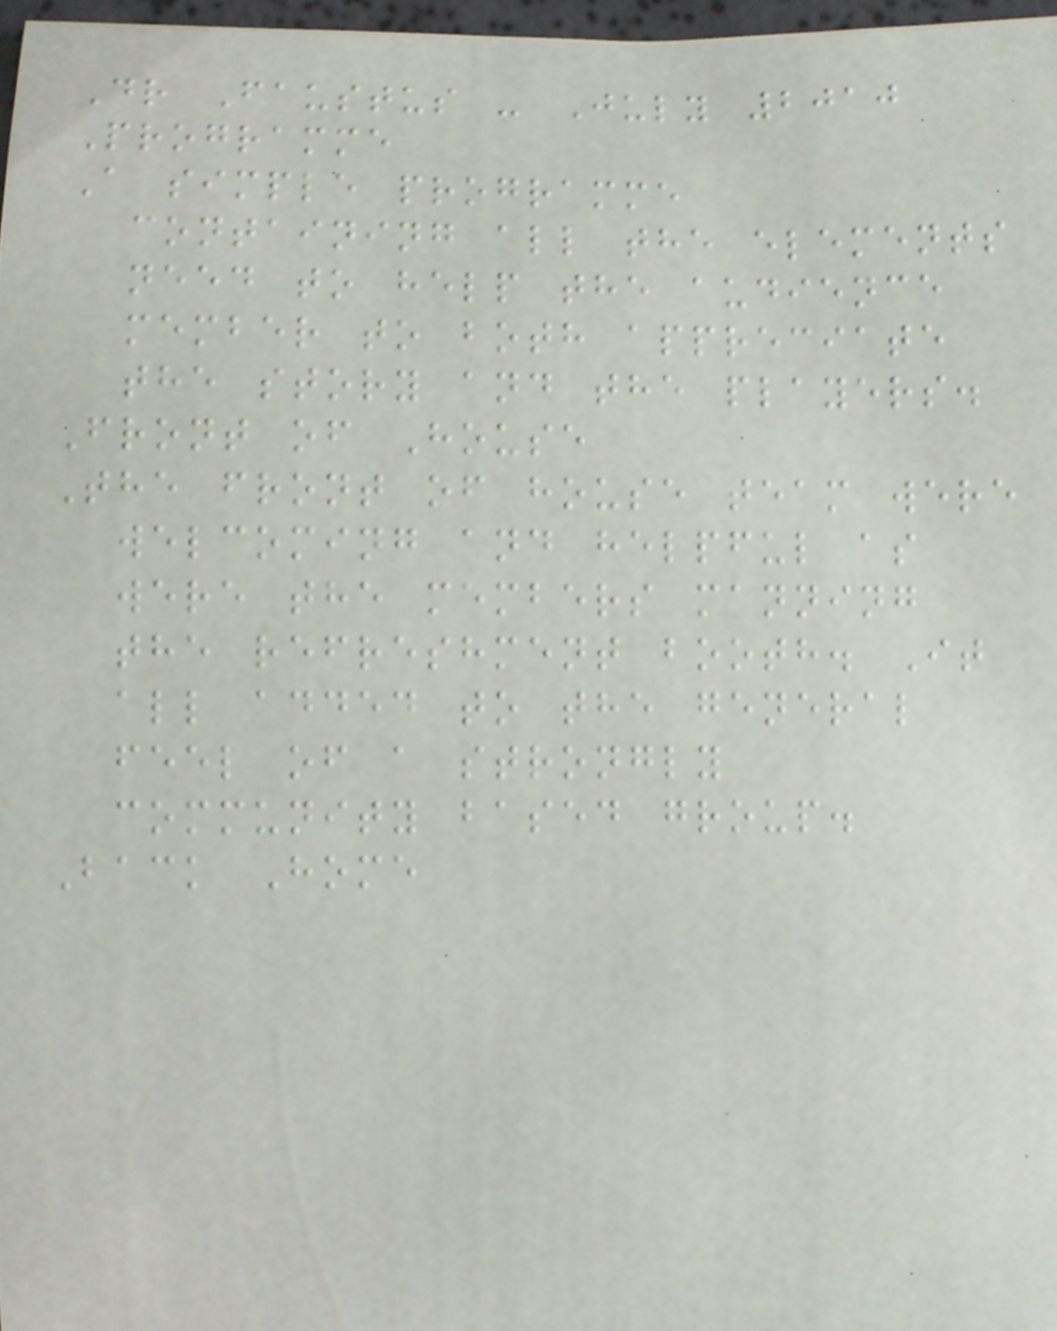Dr Faustus - July 2010
Programme
A simple programme
containing all the elements
need to help the audience
member to both appreciate
the story and the players.
Front of House
The front of house team were
welcoming and helpful as
were the members manning
the refreshment booth. It
all added to the general
feel of a strongly
community based group.
Back Home
